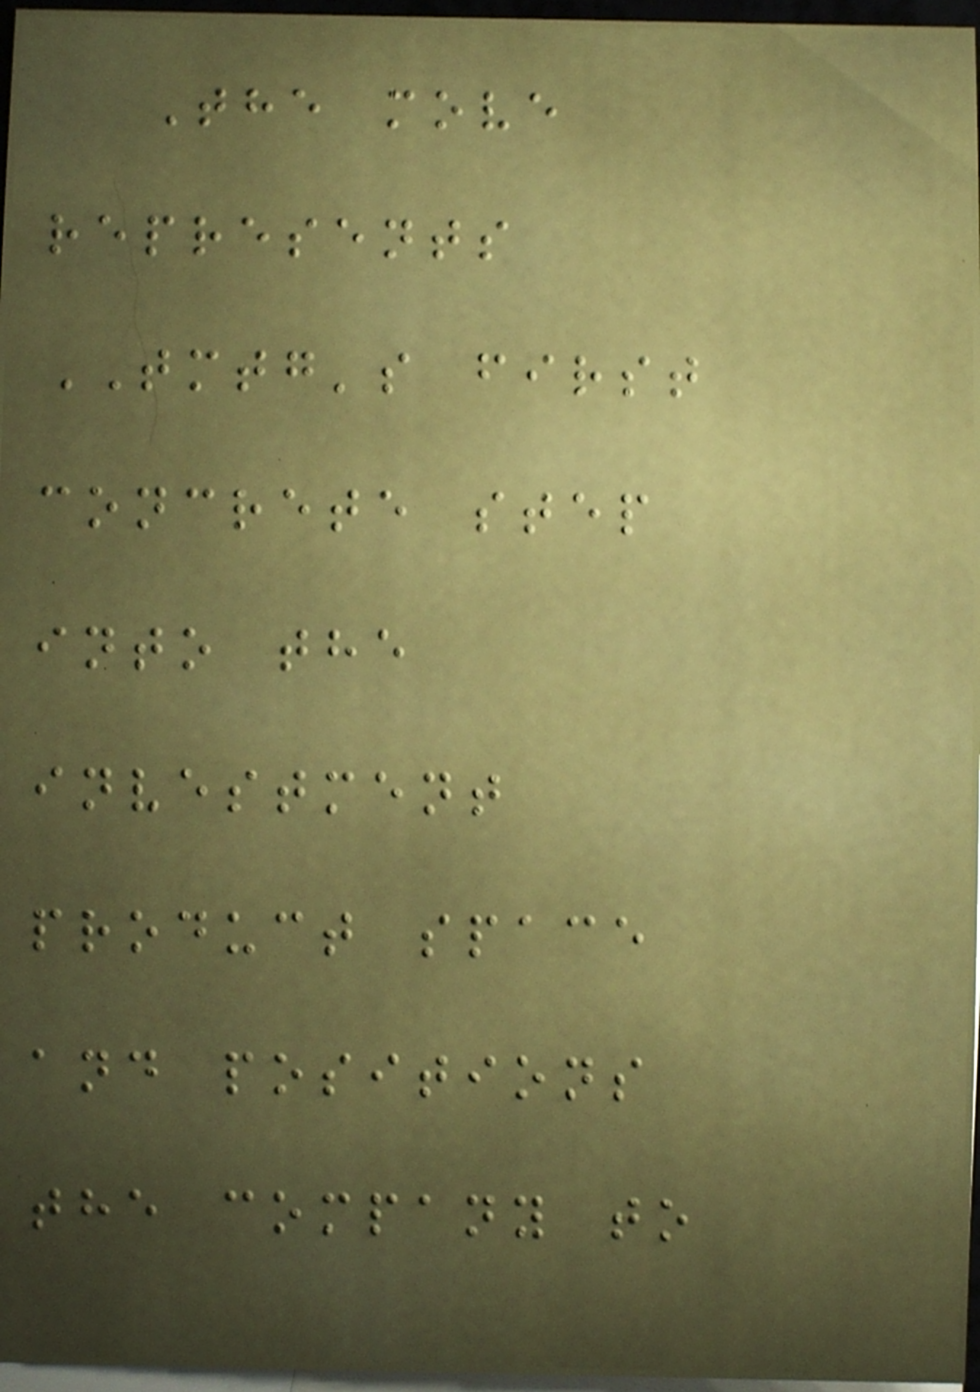The move
represents
TMTG's first
concrete step
into the
investment
product space
and positions
the company to
